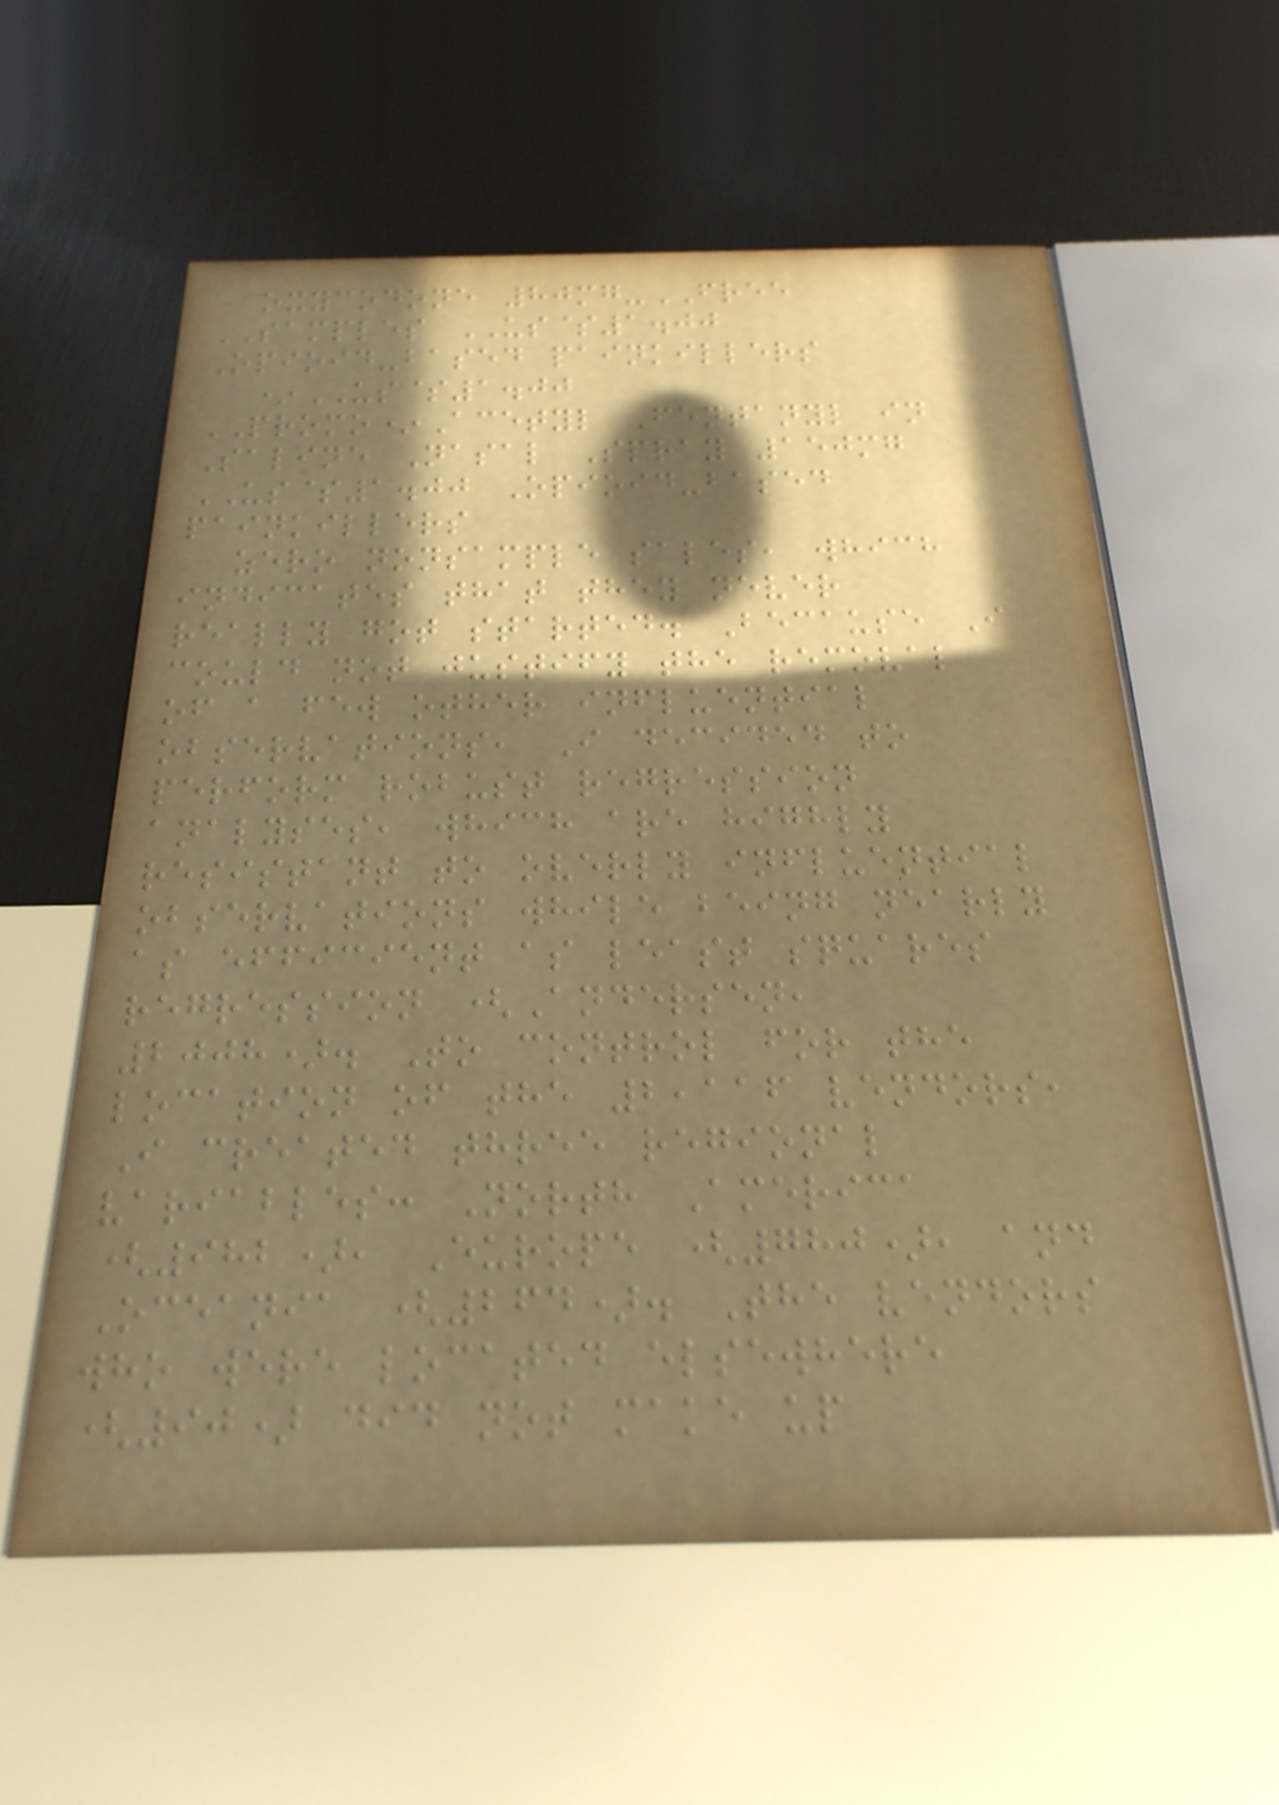oxycodone 80mg-FREE
SAMPLES US$1.00
Opioid-based painkillers
*US$1.00
PROMO*Acetyl Fentanyl in
Saline Nasal Spray 150mg
US$1.00 Opioid-based
painkillers
zero nonsample sales, which
indicates that they never
really got started. Because I
could not justify the removal
of a few other influential
observations, I decided to
perform robust regression
analyses, which are highly
resistant to overly influential
observations while being nearly
as efficient as least squares
regression (Andersen,
2008). To control for the
location of the 2,116 vendors,
I created three regional
variables: North America
(982), Europe (780), and
Oceania (264). The vendors
who were located elsewhere
(90) did not make up
